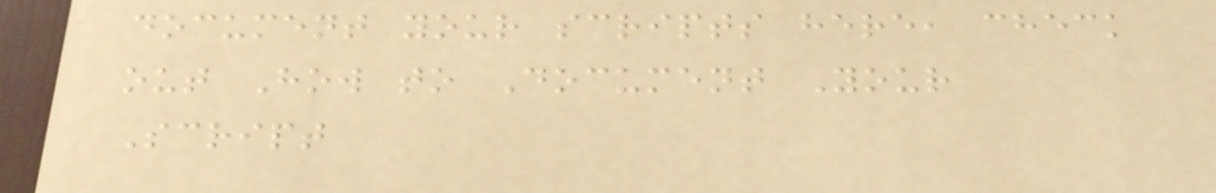document your scripts here, check
out How to Document Your
Script
